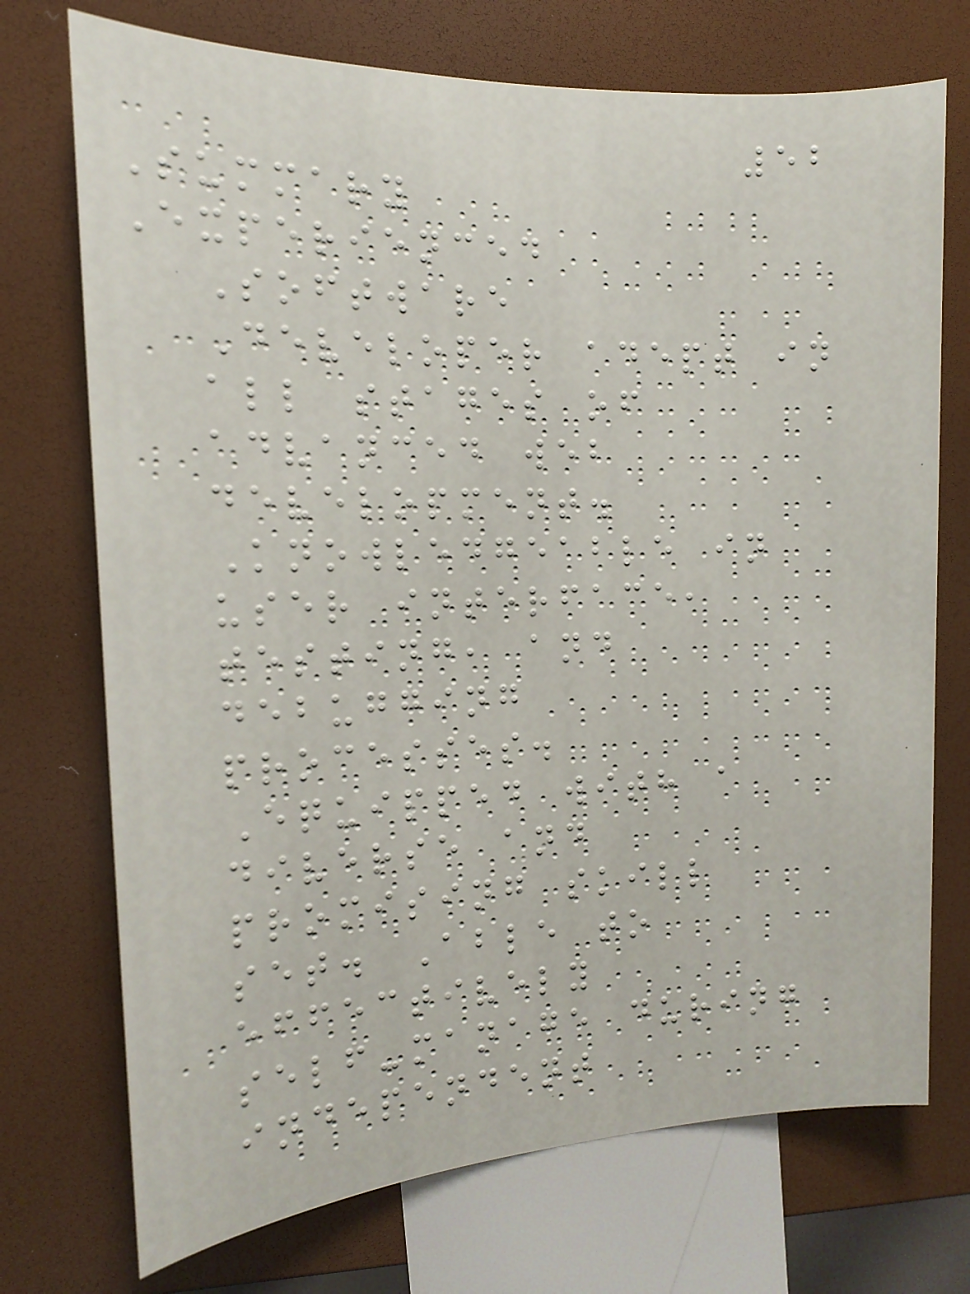52
Summary
Experienced
Software
Developer adept in
all stages of
advanced web
development.
Knowledgeable in
user interface,
testing, and
debugging
processes.
Equipped with a
diverse and
promising skill
set. Able to
effectively
self-manage during
independent
